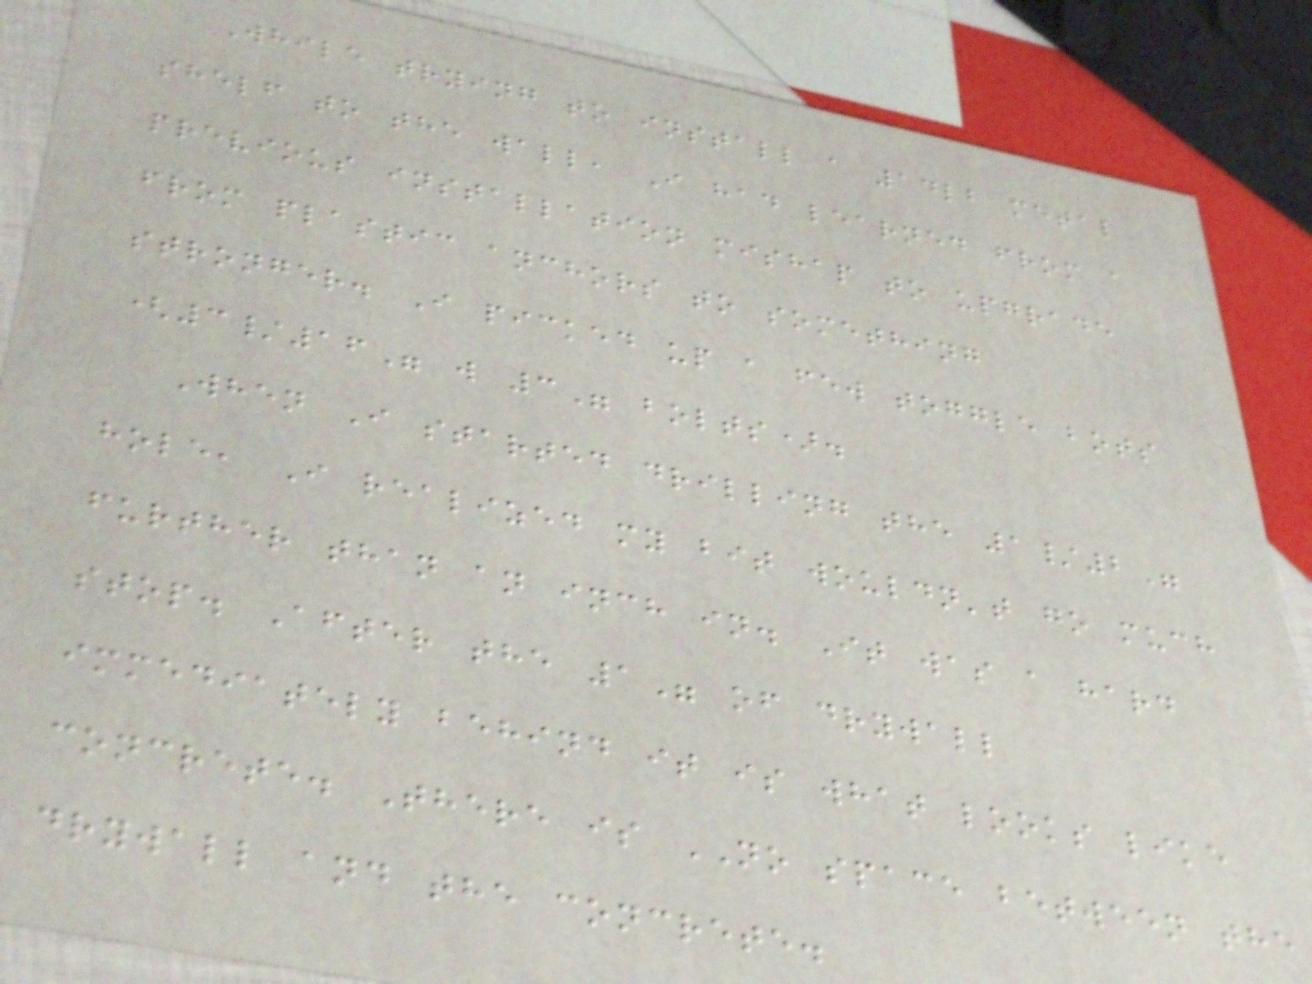While trying to install a 14lb metal
shelf to the wall, I had learned from a
previous installation mishap to upgrade
from plastic anchors to something
stronger. I picked up a few toggle bots
(3/16" w 3" bolts).
When I started drilling the 1/2"
hole, I realized my bit wouldn't go much
further than an inch in. It was a hard
stop. After the 1" of drywall
immediately behind it is what looks like
concrete. There is NO space between the
drywall and the concrete.
